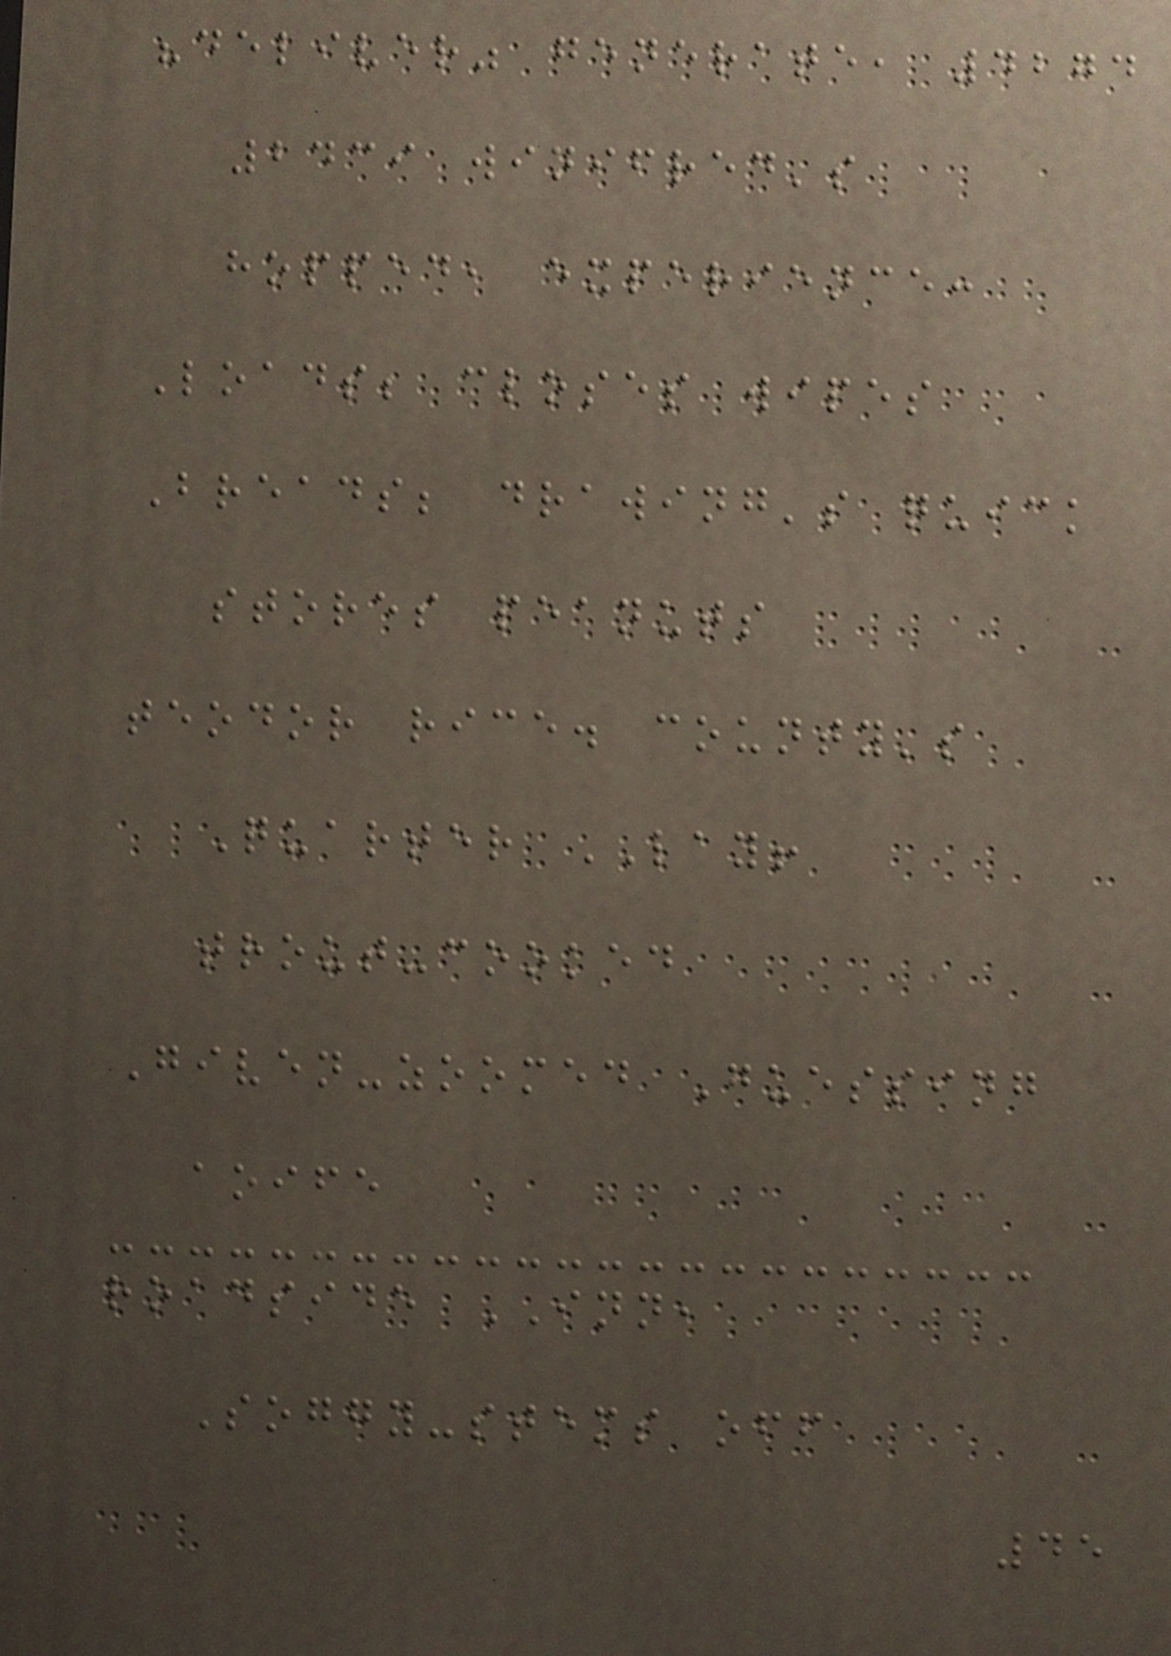"deliver" generate, 4274
2439 winifred's
hopped, experience:
Loads; closes wipes
Breads; drawing's quick
stores peanuts
teodor rice. county's
Quarter LAY!
trout-cooked
Given-zoomed Guessing
aoife
roadside INN,
Soggy-stems off
45
